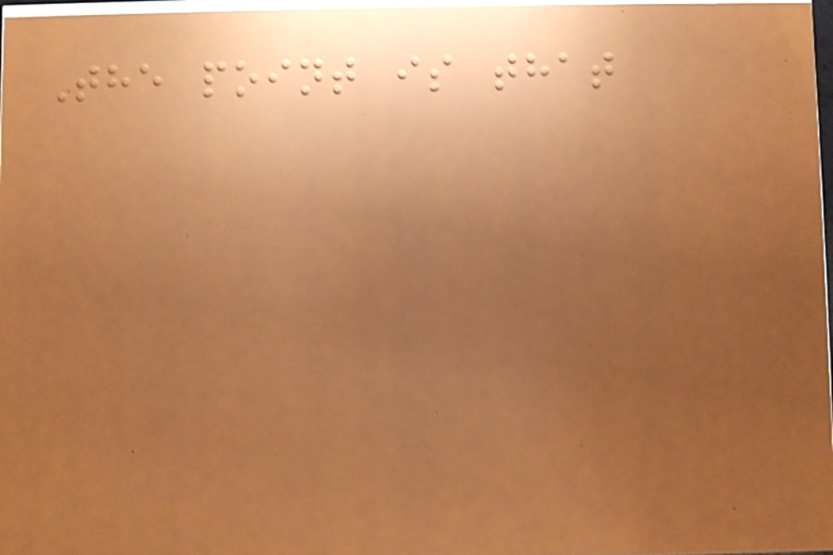The point is that
